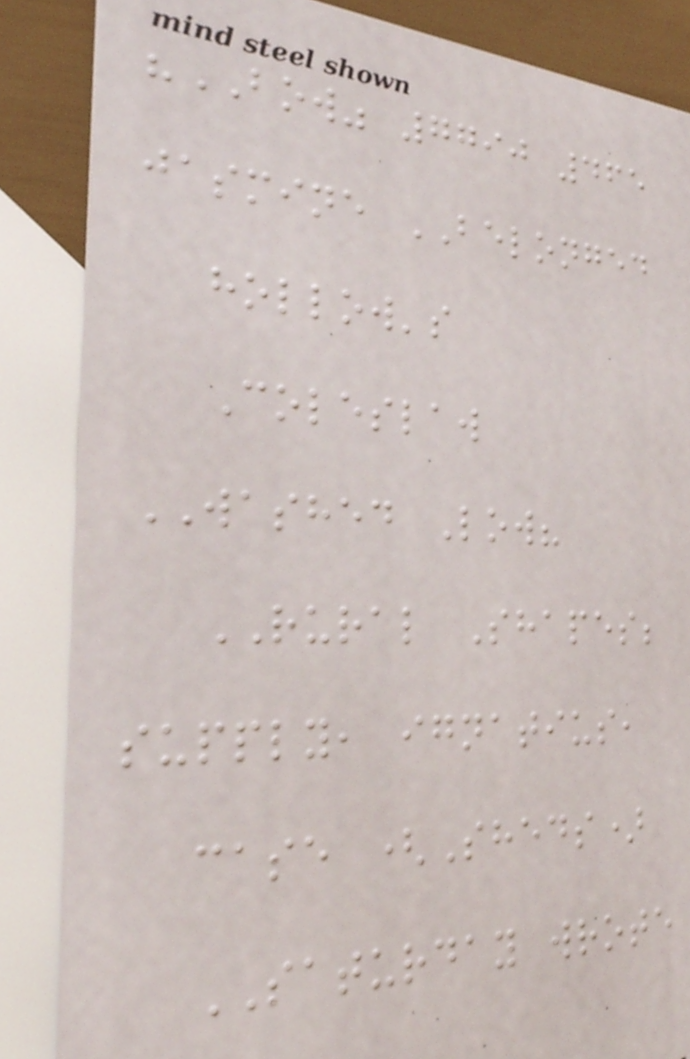"BOW" 7790 465
jasmine BELONGED
hollow's
Coleslaw
WASHED Low?
RURAL Shapes;
supply, ignatius,
case (Sheds)
SATURDAY wrote
